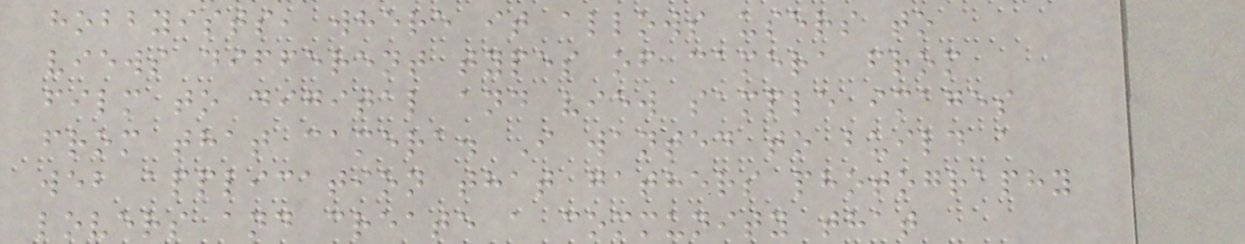hobbyists, where it allows users to
views different types of camera from
film to digital and view sample images
from that camera. I wanted to build a
web application that gathers photography
lovers and create a community that
